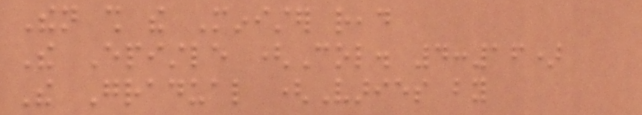Then shall the Minister read
The Epistle (Col. 4:16)
The Gradual (Varies by
